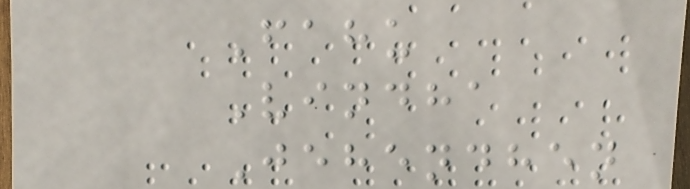Fahu
Vindha
Jehendhen
